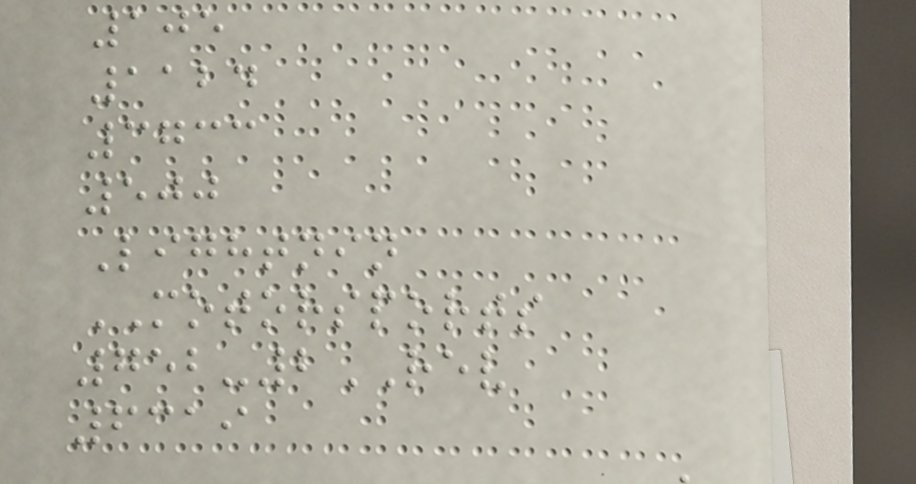105
1124
3733
500
Lightnin
MOTORSPORTS
752-2REV
6319
